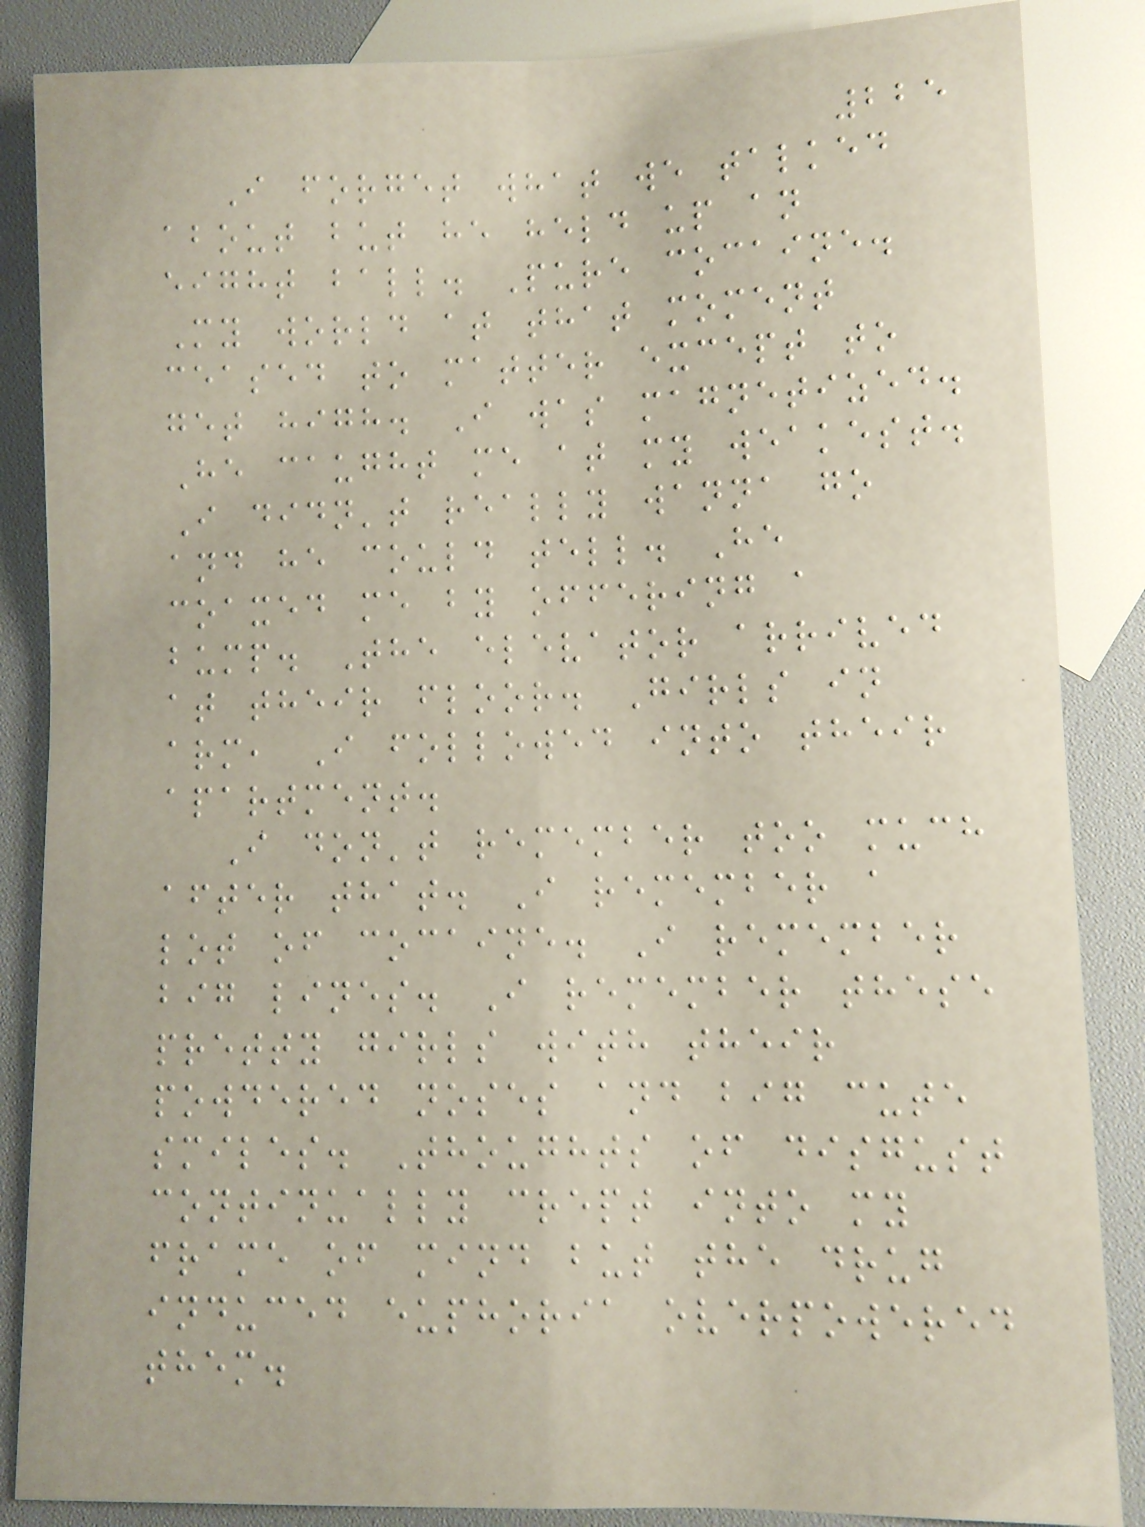225
I forget what we talked
about but he held up an
eight ball. Pure cocaine.
My world at that moment
ceased to matter except to
get high. I was magnetized.
He caught me at my weakest.
I didn't really wanna go
and he could tell. He
coaxed me by offering a
bump. The elevator arrived
at their floor. Girls in
arm, I followed into their
apartment.
I don't remember too much
after that. I remember a
lot of cocaine. I remember
big lines. I remember these
pretty girls with their
powdered noses and big cute
smiles. Thoughts of disgust
continually crept into my
frame of mind but the drug
induced euphoria overpowered
them.
